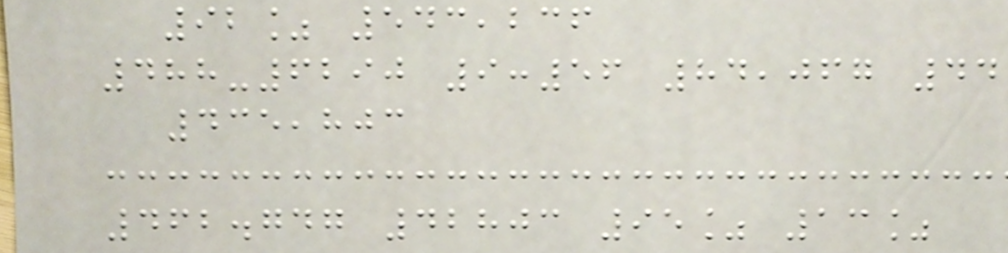92% 543,236
488-6290 9:56 84,067 44
435,803
462.747 42803 95% 13%
